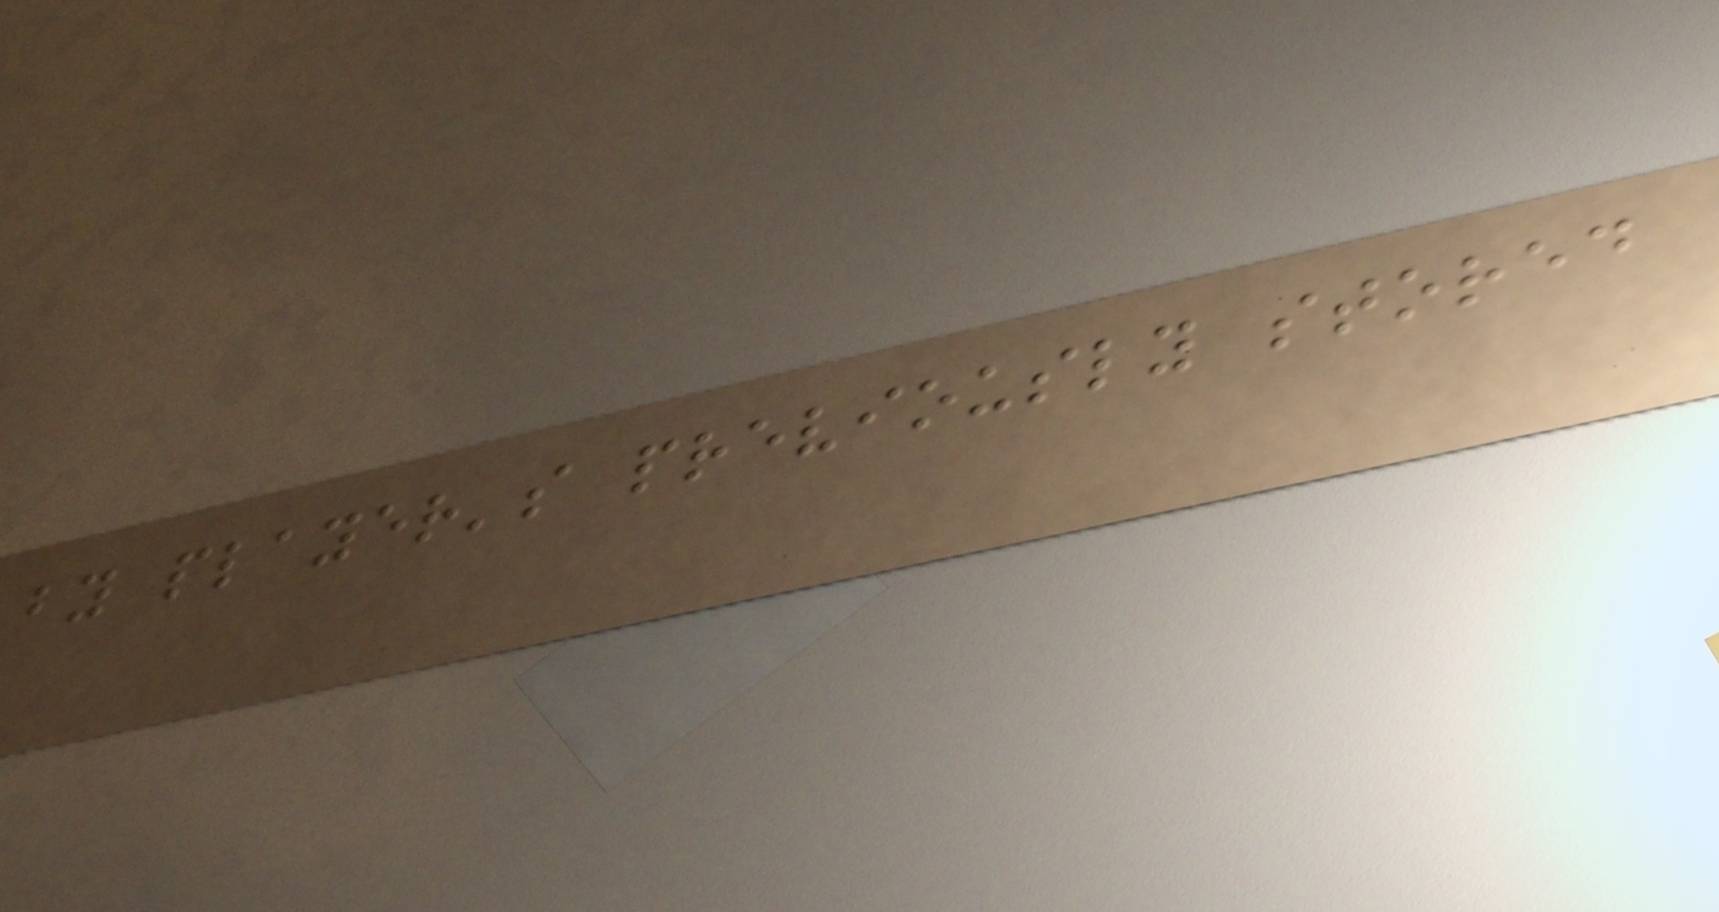by player's previously stored
